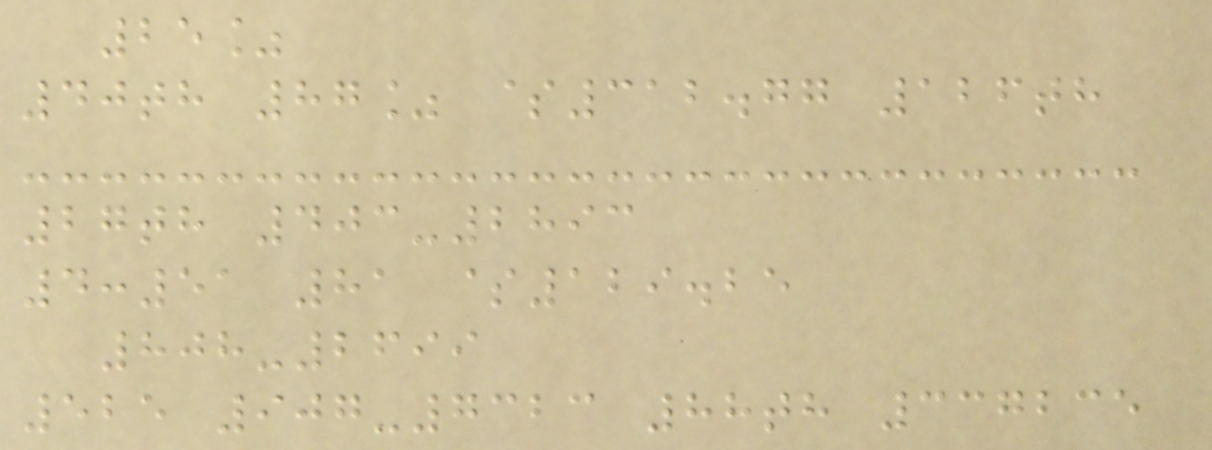25%
40th 87% $312.77 126th
27th 403-2893
4:51 81 $129.25
808-2699
525 907-7323 88th 337235
